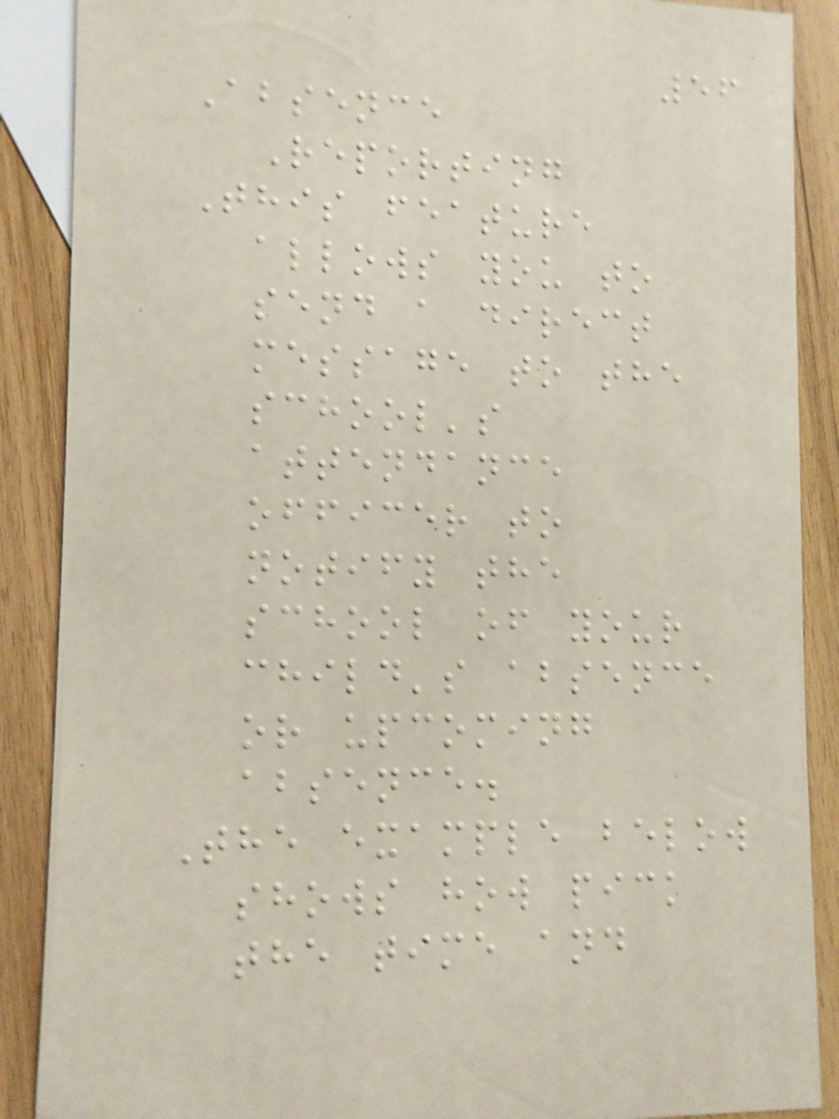56
Absence
Reporting
This feature
allows you to
send a direct
message to the
school's
attendance
officer to
notify the
school of your
child's absence
or upcoming
absence.
The example below
shows how pick
the time and
